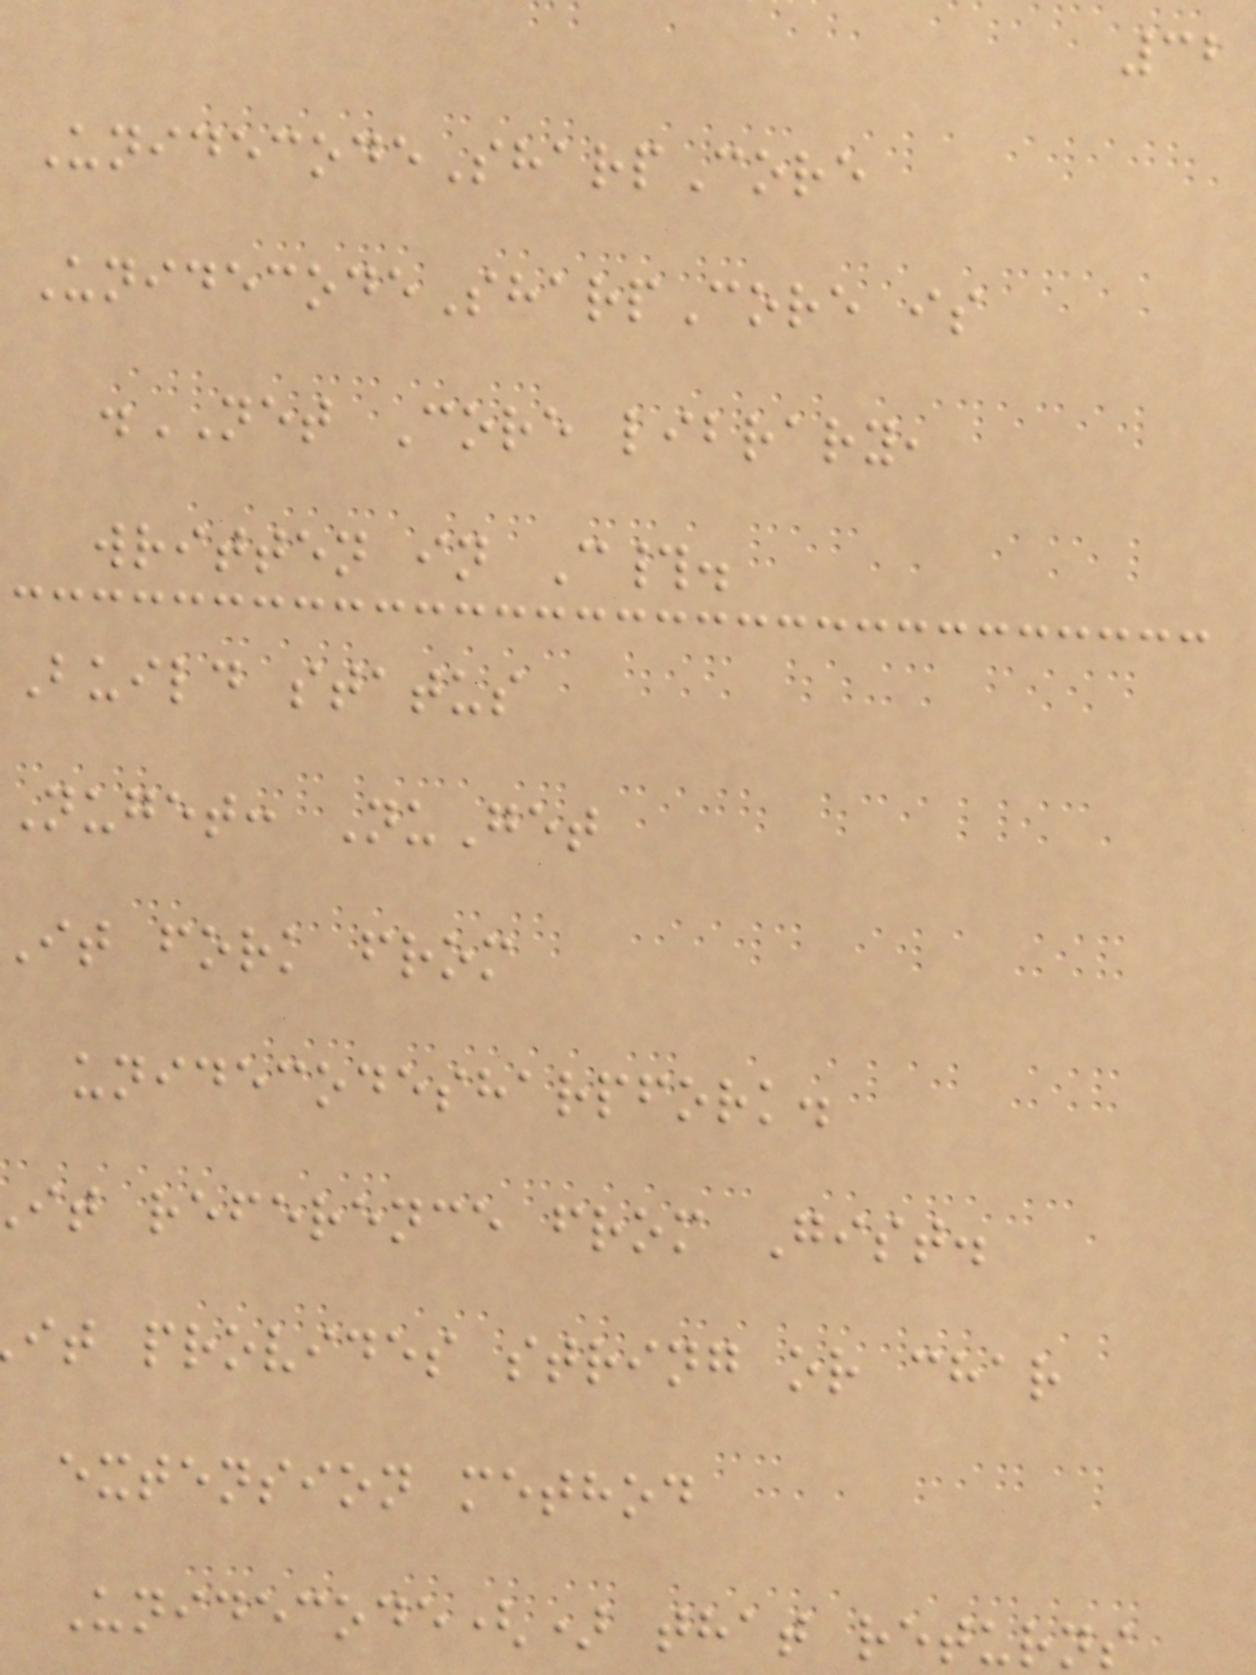32
UnidecodeSharpCore
UnidecodeSharpCore is
.NET Core library,
written in C#.
Build status
Nuget: NuGet
it fork from
unidecodesharpfork.
it reference from Gist.
it provides string or char
extension method
Unidecode() that returns
